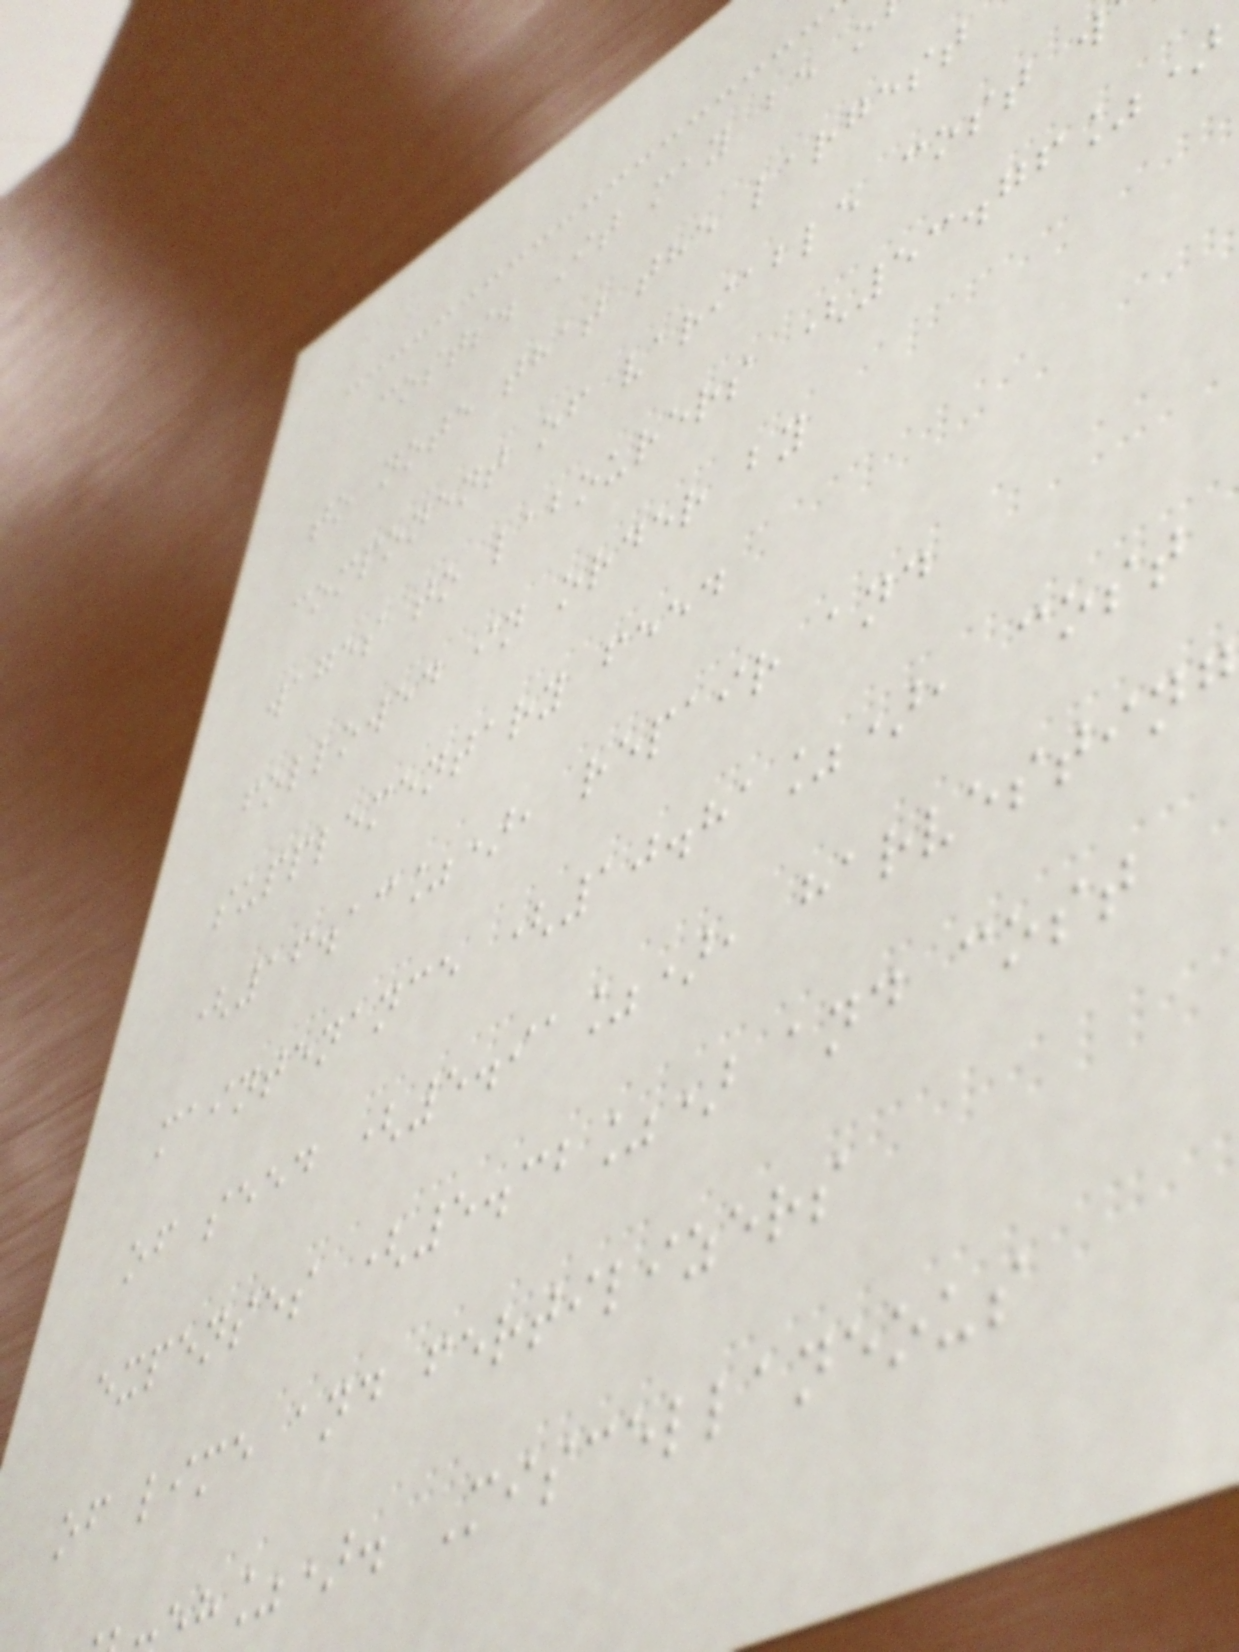costs. It may be o
to note that the largest
component of variable cost w
wages to labourers (53.76%)
followed in order by
supplementary feed
(16.13%), repair and
maintenance (10.81%), cost
of seed (5.91%), harvesting
expenses (5.32%) and cost
of lime and fertilizers
h%). Miscellaneous
